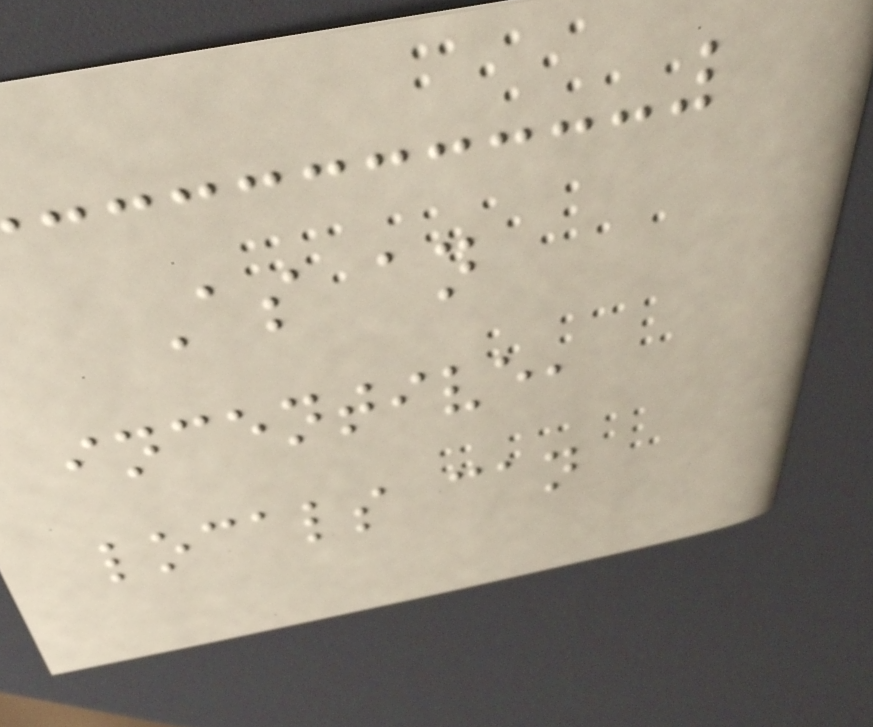As an
incentive,
locals can
